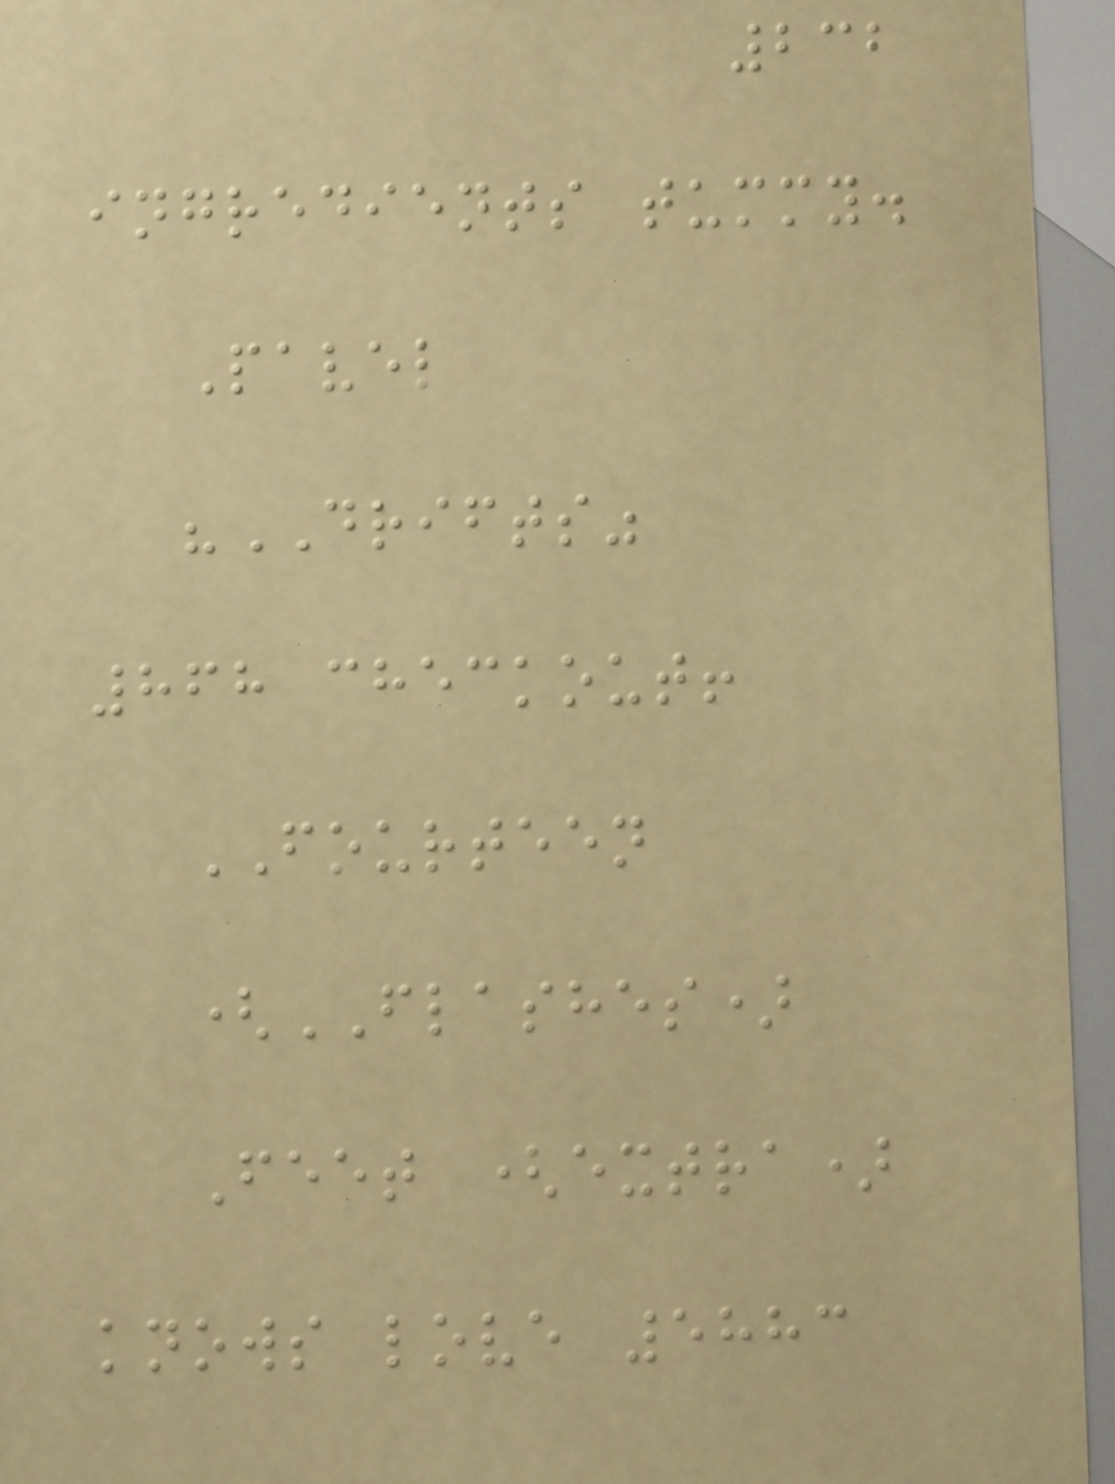232
ingredients tummy.
Pavel
"DRIFTS"
868 checkout!
FOURTEEN
(FLASHES)
Feet (extra)
knows love 5883
